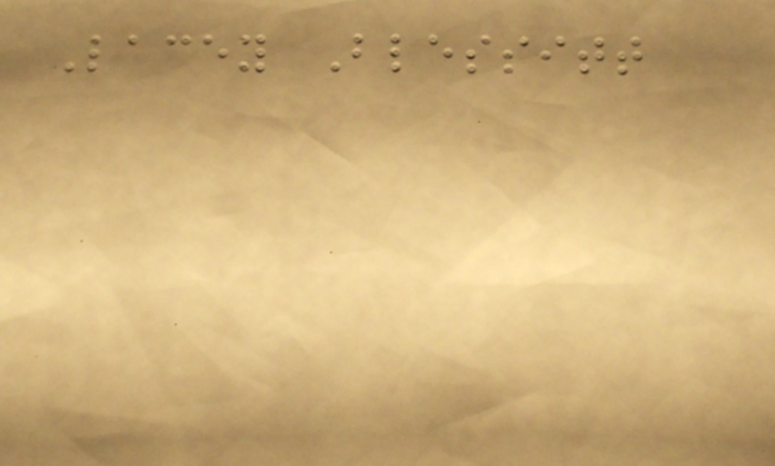Lacey Blessitt
